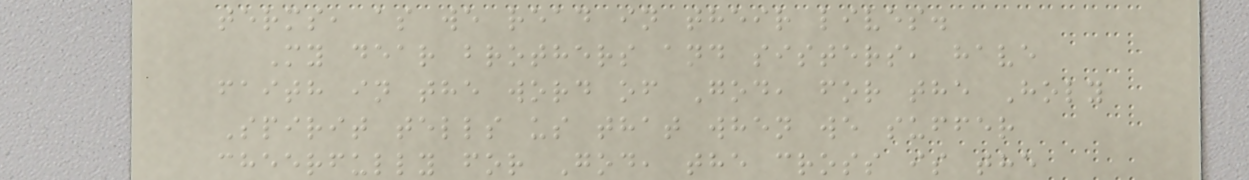terms, as we read in their lives.
My dear brothers and sisters, have
faith in the word of God, for the Holy
Spirit tells us that when we suffer
cheerfully for God, the cross is the
